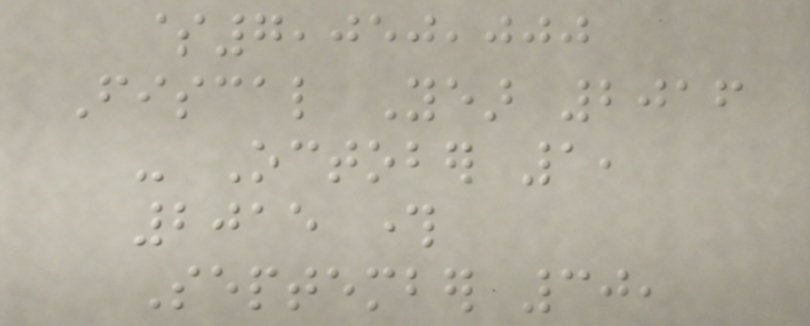$7,050,000
Fiscal Year 2016
- October 1,
2015 through
September 30,
